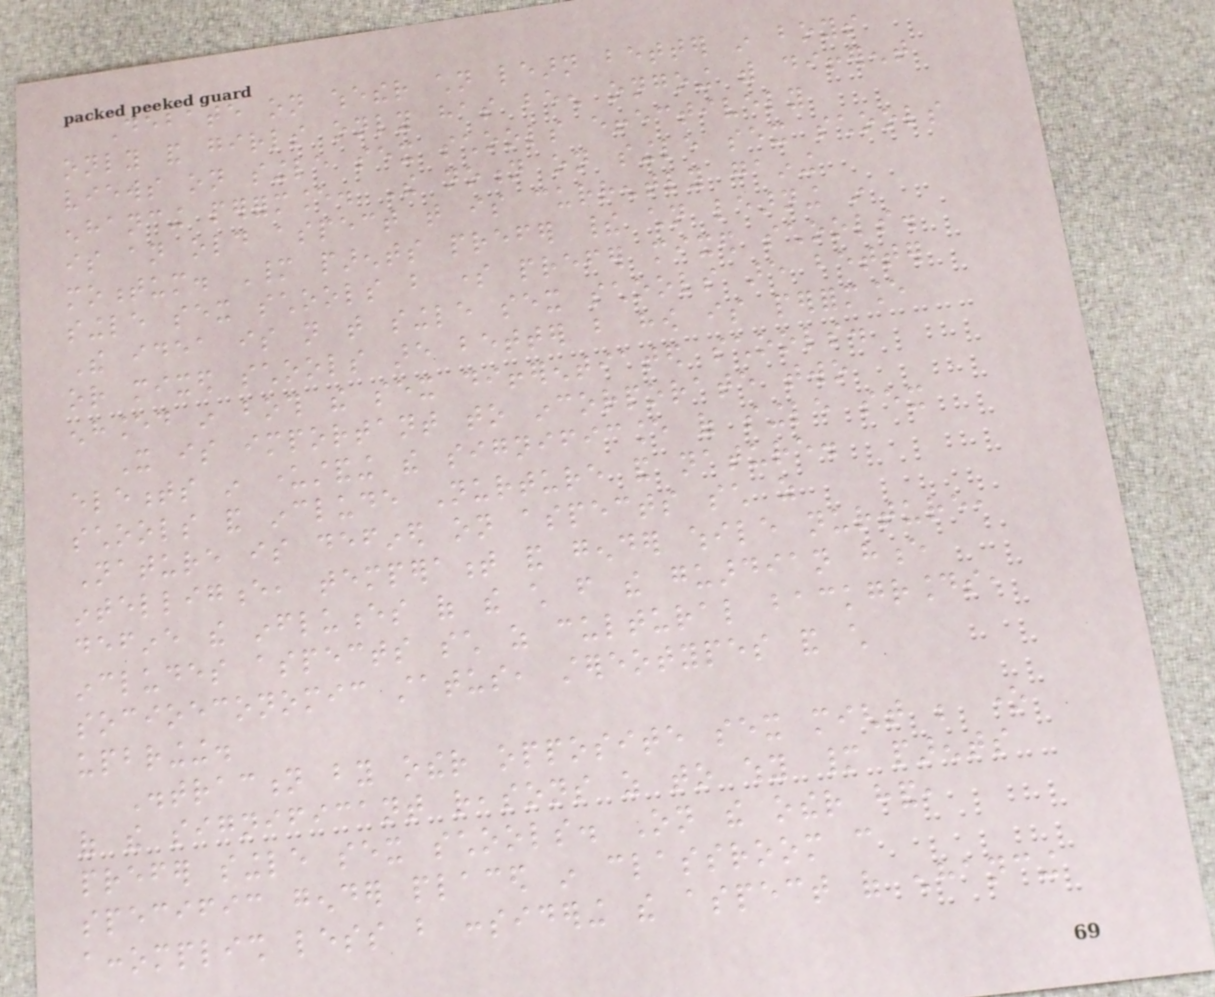Debate on whether children learn better in boys
only and girls only has been ongoing with different
views on single sex schools effectively
enhancing performance. The notion on single sex schools
is an old aspect that is currently gaining
momentum. Many parents prefer their children learning in
single sex schools but some prefer mixed schools.
The idea is not that single sex schools are better
or mixed schools are better but how is performance
enhanced in both the sex differentiated schools.
It is important to incorporate two
elements in understanding the significance of single sex
schools and include Nurture and nature.
Nature is defined on aspects such as
intelligence, temperament and gender while nurture,
define the influences of the child from the guardian hence
includes aspects such as cultural backgrounds,
socioeconomic status, stereotypes and child
upbringing.
Distraction by other opposite sex might be one
of the significant reasons as to why many parents
prefer single sex schools. On the other hand,
specific gender placed in classroom can
accomplish less but considering the aspect of enhancing
